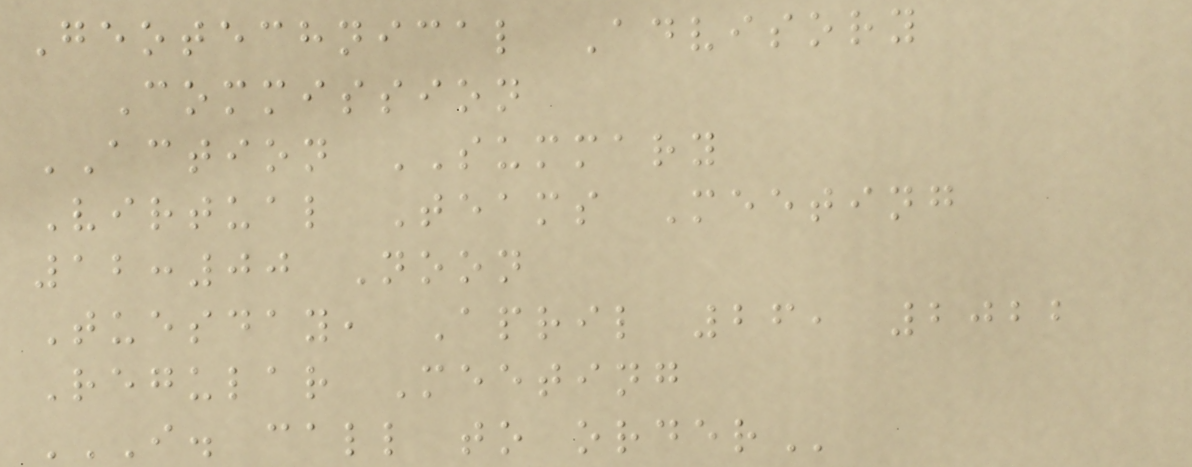Geotechnical Advisory
Commission
ACTION SUMMARY
Virtual Teams Meeting
12:00 Noon
Tuesday, April 26, 2022
Regular Meeting
I. CALL TO ORDER
